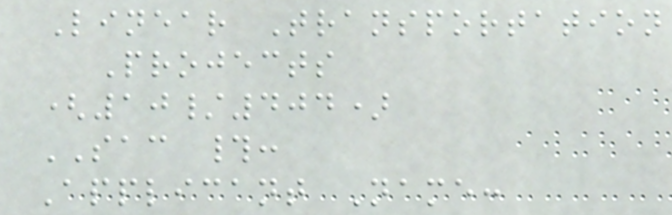Linear Transportation
Projects
(10/404)
SAC #:
Applicant Name:
